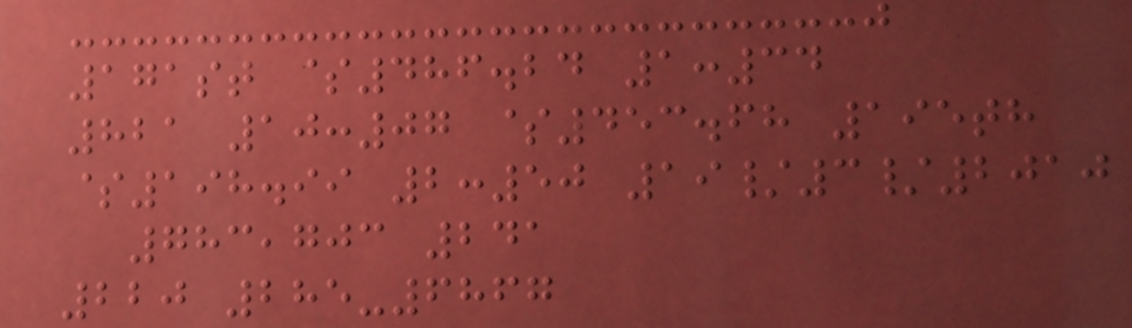171st $486.24 1:34
821 10:07 $453.68 195th
$198.99 2:50 19/3/2010
783,703 241
220 285-6867
